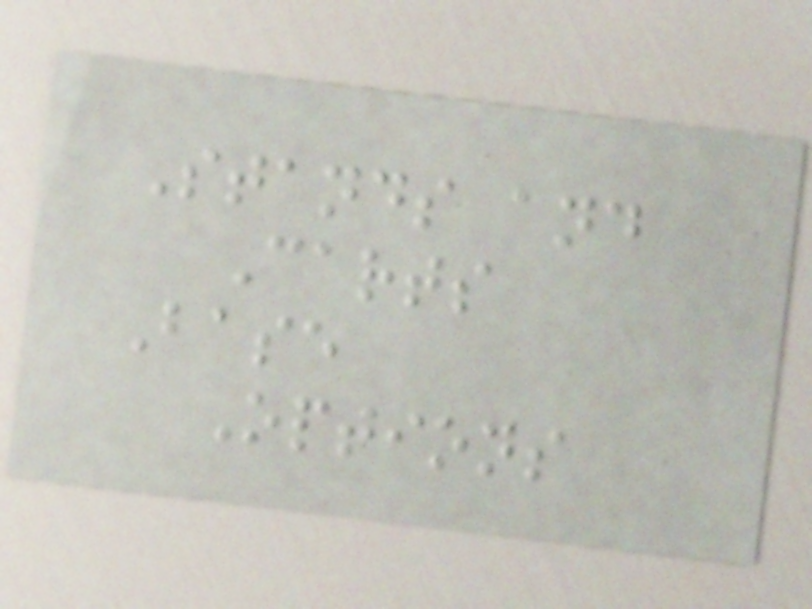Stands and
Carts
Base
Options
